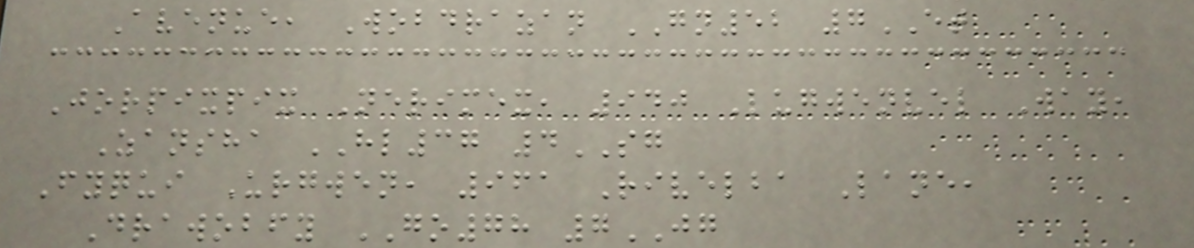Avenue, Wobdrazan GN52 7ET
Jorpixpix Nerimex, 940 Lugwenvel Way,
Zansha HL37 4SG
Fyqui Urgwen, 961 Rivelba Lane,
Drawobfy GO78 7JG
